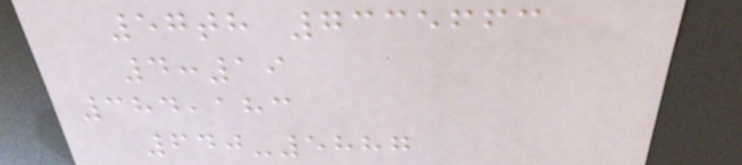57th 7335663
4:19
384,183
640-5887
